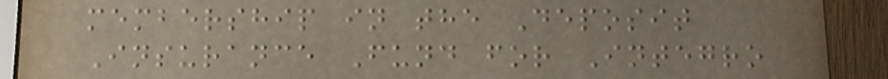membership in the Deposit
Insurance Fund for Integro
